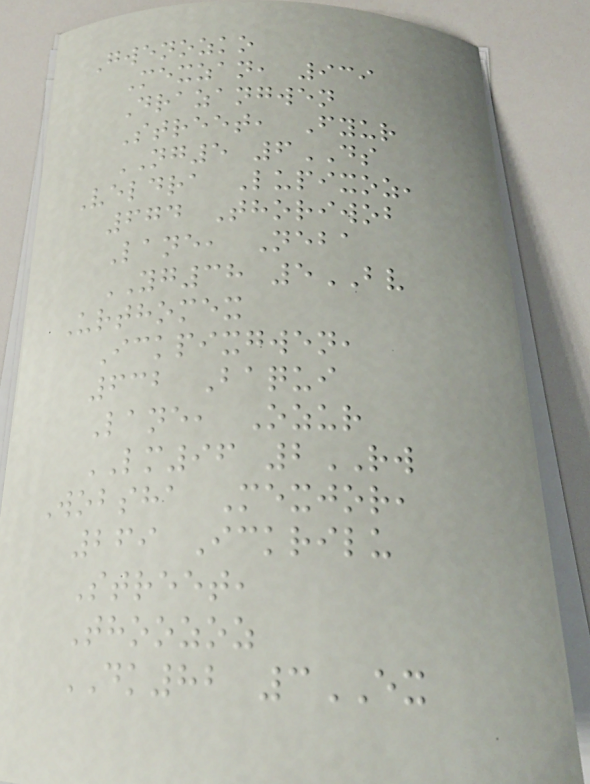Gwenozko
Mexzan, 939
Drazangwen
Street, Fyur
NG5 6DS
Veldra Lupixoz,
674 Thoriwob
Lane, Neba
YG38 5BV
Urthomex
Ickpixgwen,
632 Baqui
Lane, Ozur
LM96 2RW
Wobsha Mexjor,
269 Ickrilu
Street,
Thoozoz
DK82 3EX
